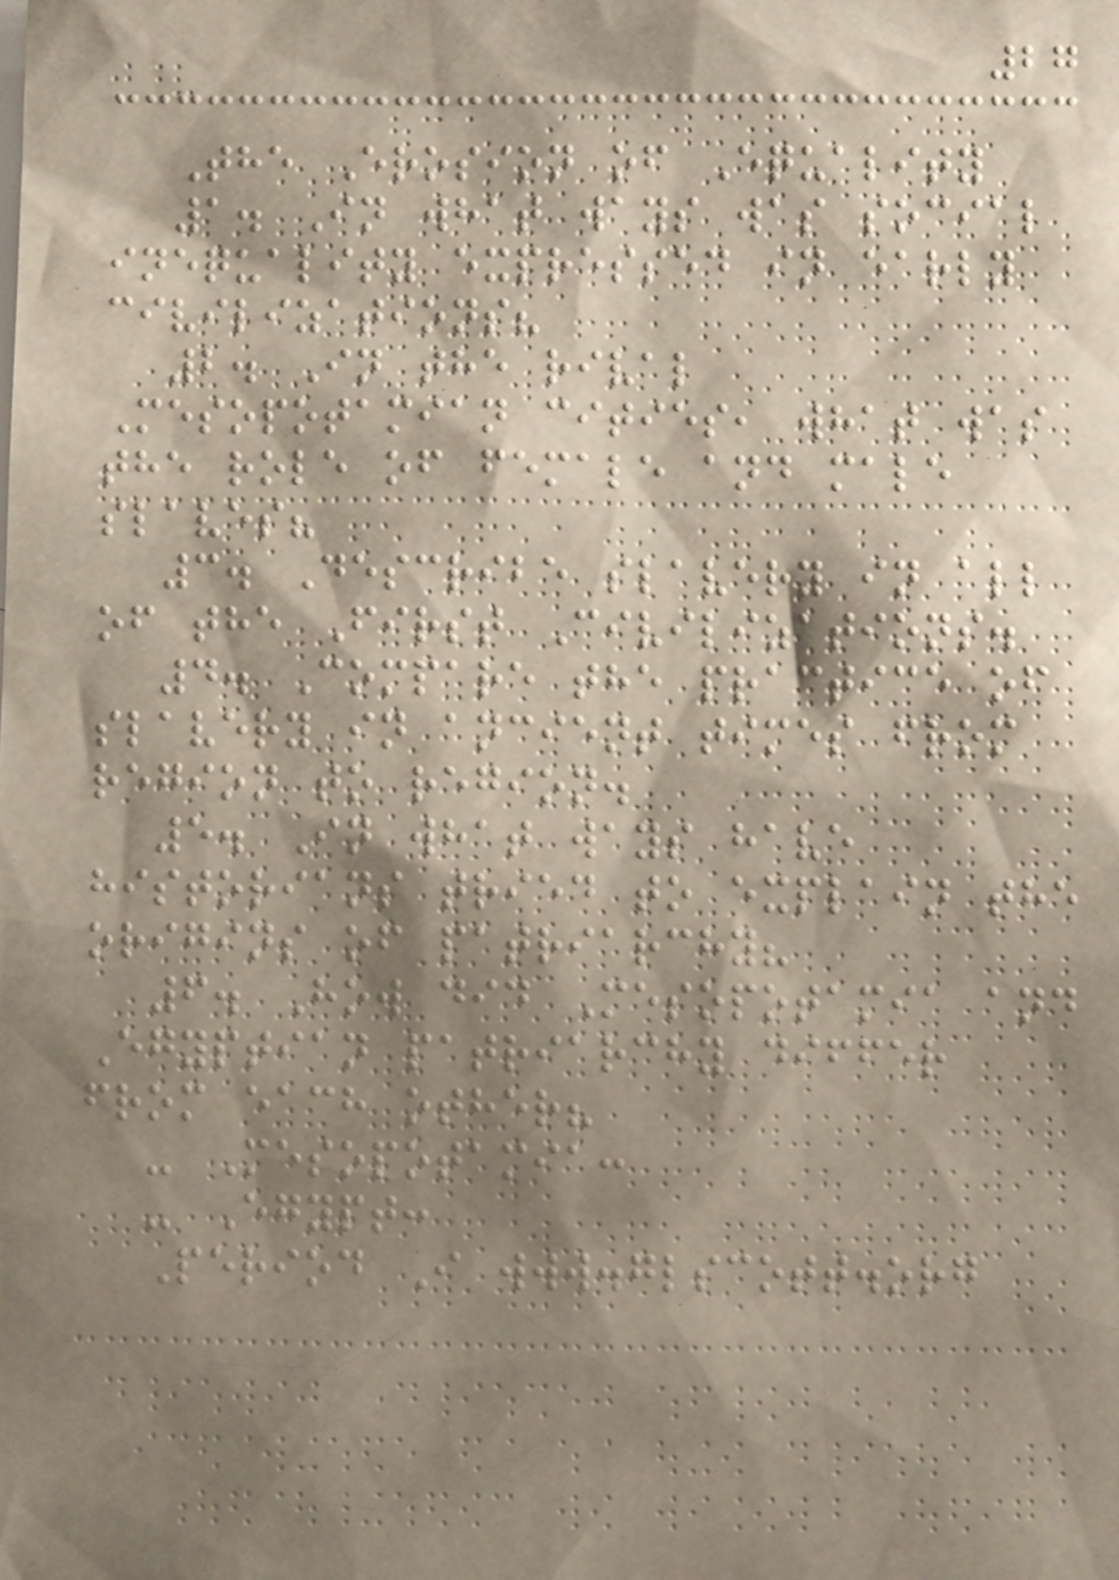27
The Erosion of Equality
1. In what ways was social
inequality expressed in early
civilizations?
2. In the rival
Mesopotamian cities, what was
the role of female and male
slaves?
3. Describe slavery in all
of the First Civilizations.
4. Compare the practice of
slavery in ancient times from
region to region.
5. In what ways have
historians tried to explain the
origins of patriarchy?
6. How did Mesopotamia and
Egyptian patriarchy differ
from each other?
- Mesopotamia:
- Egypt:
Period I www.glscott.org
